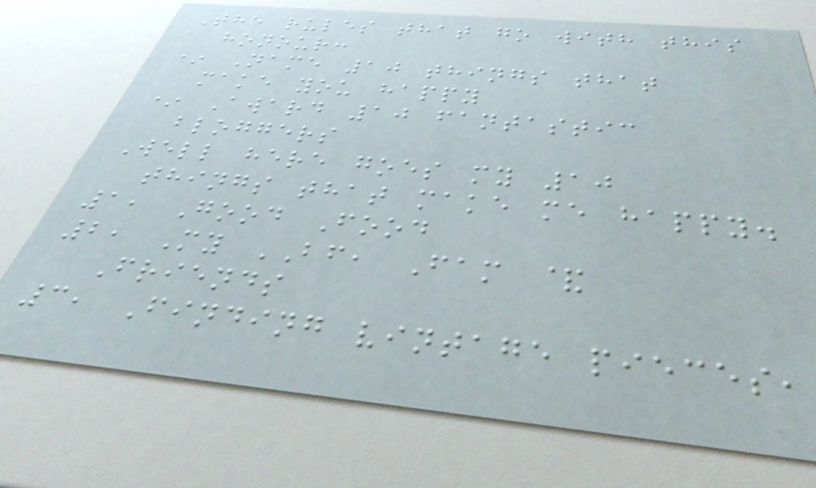The rules that go with this
honour:
* Name 10 things that
make you happy
* Award 10 fantastic
bloggers
Well here goes my 10
things that make me happy.
1, Good Food
2, My BF, Fam &
Friends
3, Finding vintage pieces,
